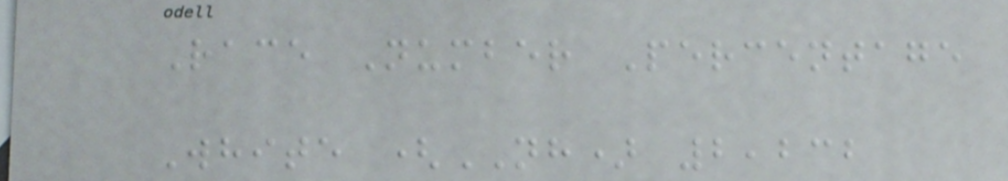Race Number Percentage
White (NH) 2,232
